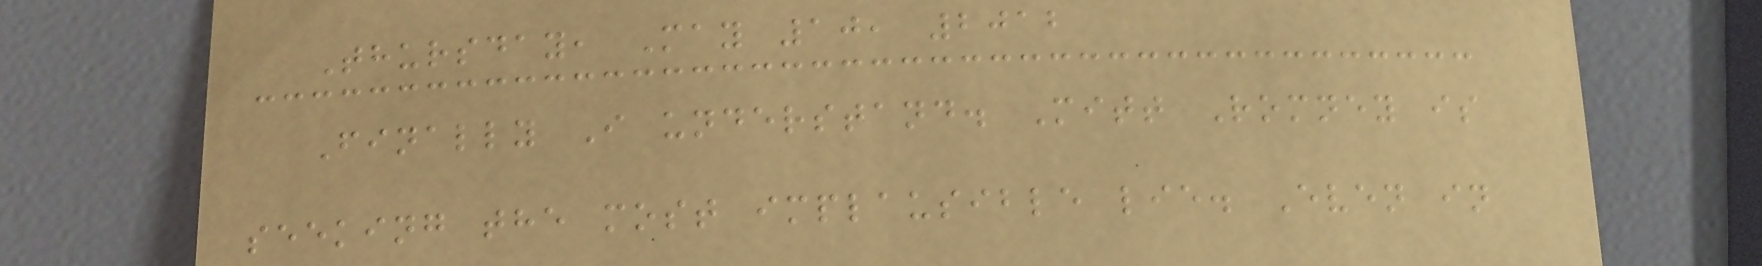Thursday, May 10, 2012
Finally I understand. Mitt Romney is
seeking the most implausible lie. Even in
